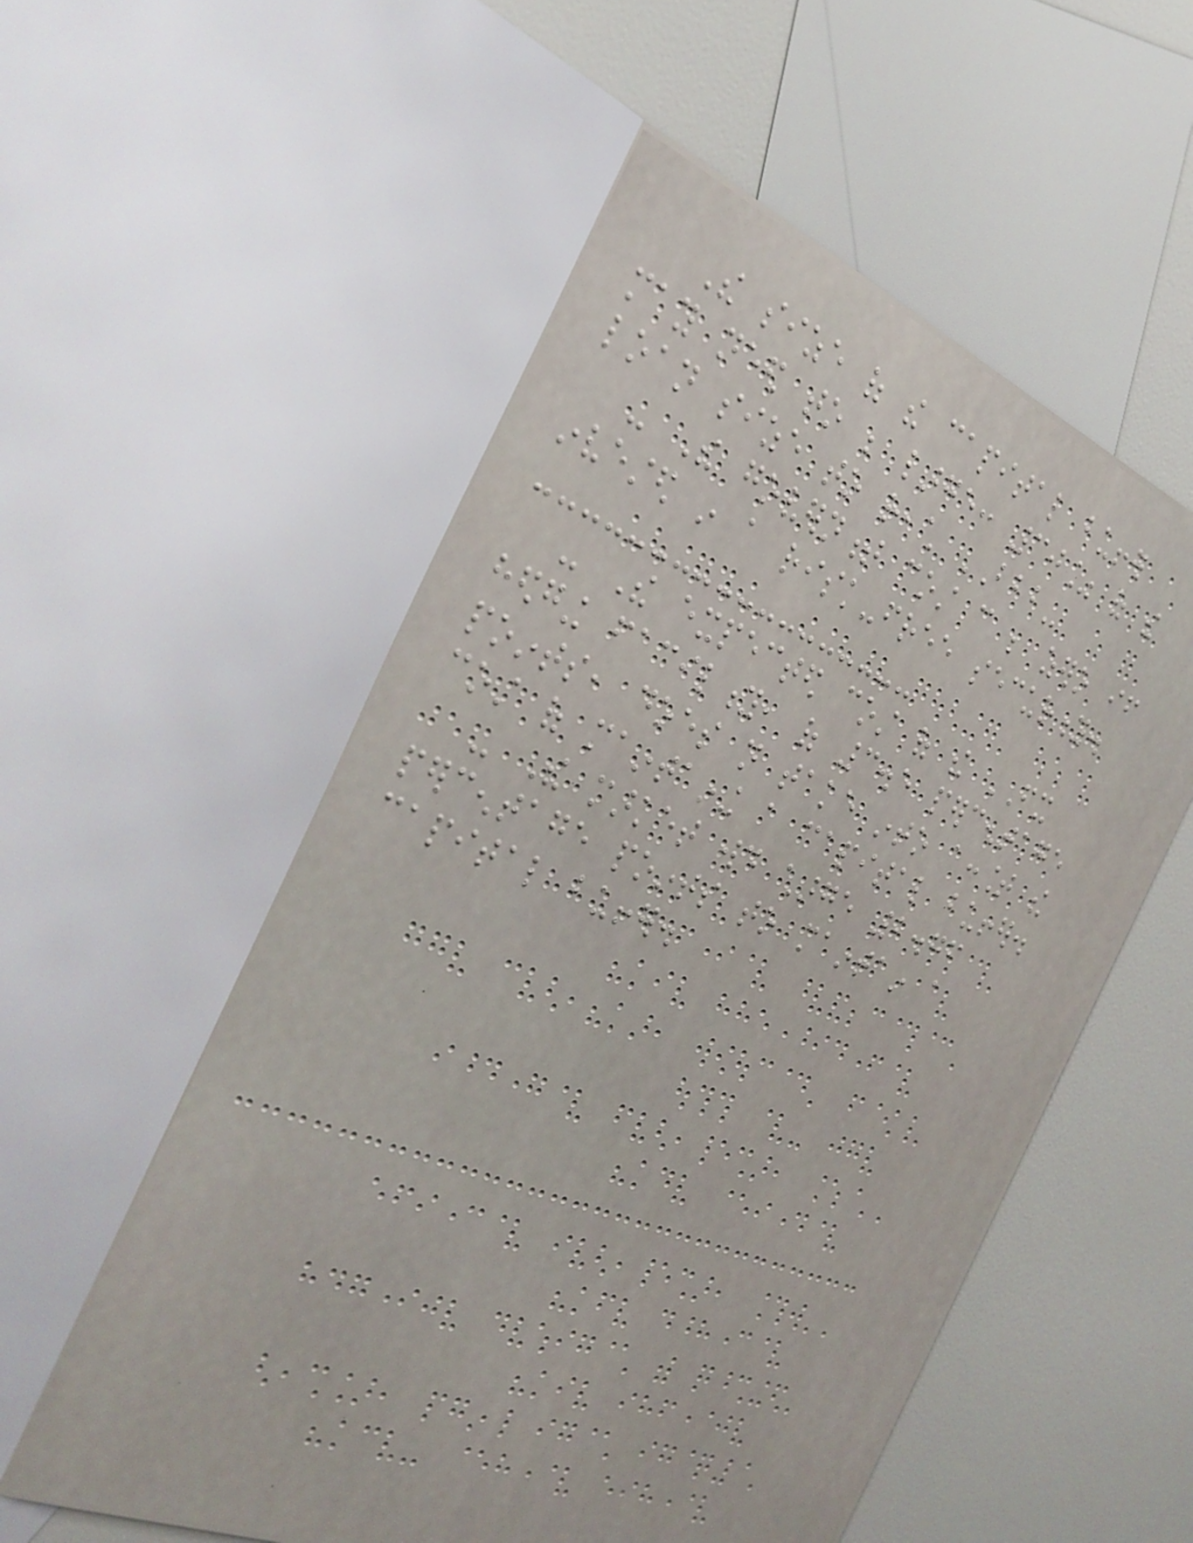The size of the capital buffer
may need to be large: 30% of the
loan size to reach BBB-
- The government cost can be zero if
invested in a risk-free security.
- The expected cost of the FX
hedging facility, of 3.5 percentage
points, does not take into account the
cost of maintaining a capital buffer.
- The market would charge 2.76
percentage points to maintain a
capital buffer.
